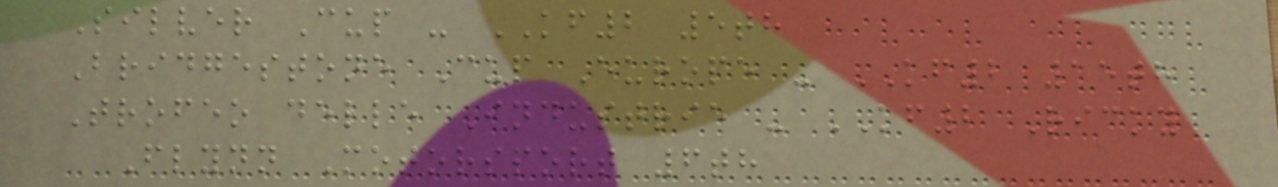Silver Cup - KF2 5th
Bridgestone Cup Europe - KF2 15th
Trofeo delle Industrie - KF2 Ricky
Flynn Motorsport 6th
